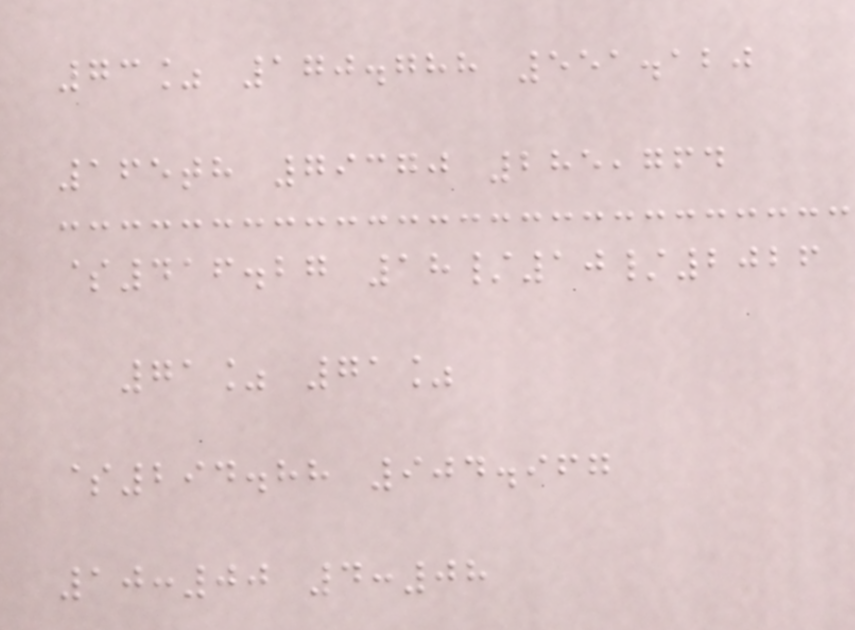73% 170.788 551.120
165th 79370 285,764
$416.27 18/10/2026
71% 71%
$294.88 904.967
10:00 4:08
